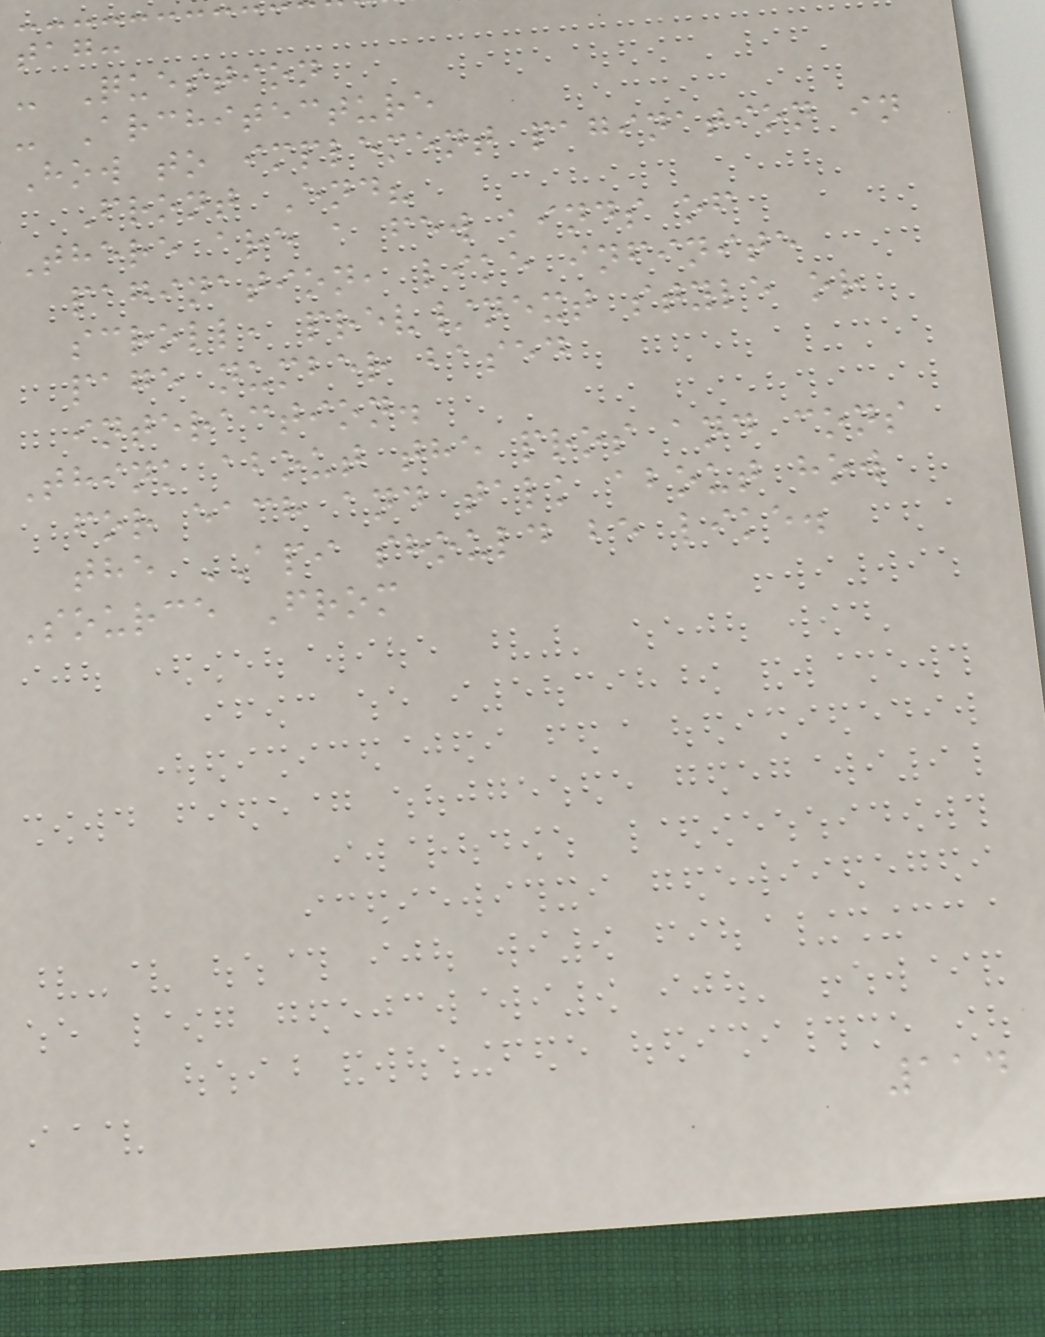tag:
- Question
- Architecture
How to implement pagination in
Front End?
There are a few kinds of
pagination, like infinite
scroll, prev/next style or
page number based
interaction.
Think about the pros and cons
for each and talk about how
the API should be like.
Source From
114
